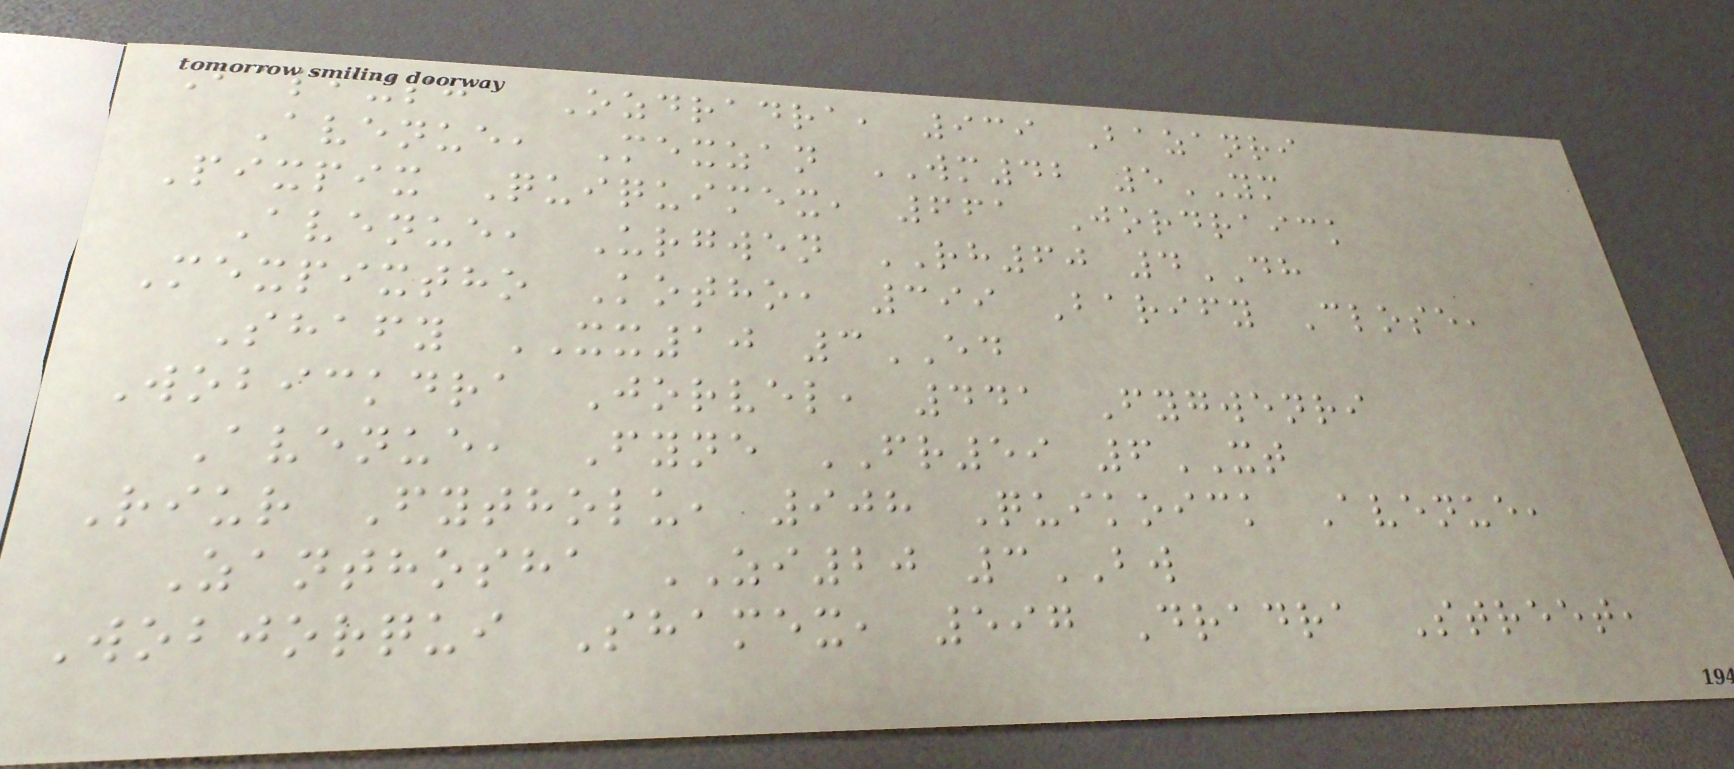Bapixsha Ozdradra, 939 Bazanri
Avenue, Mexzan WM42 5YM
Pixpix Quiquimex, 661 Jordraick
Avenue, Urgwen RH60 4DH
Mexpixtho Kotho, 399 Barify Close,
Shafy XX10 3ED
Wobickdra Jorvel, 441 Fygwenri
Avenue, Fyne FR59 6XT
Riur Fytholu, 908 Quikoick Avenue,
Zanthosha ZI20 3BW
Wobjorqui Shamex, 597 Dradra Street,
